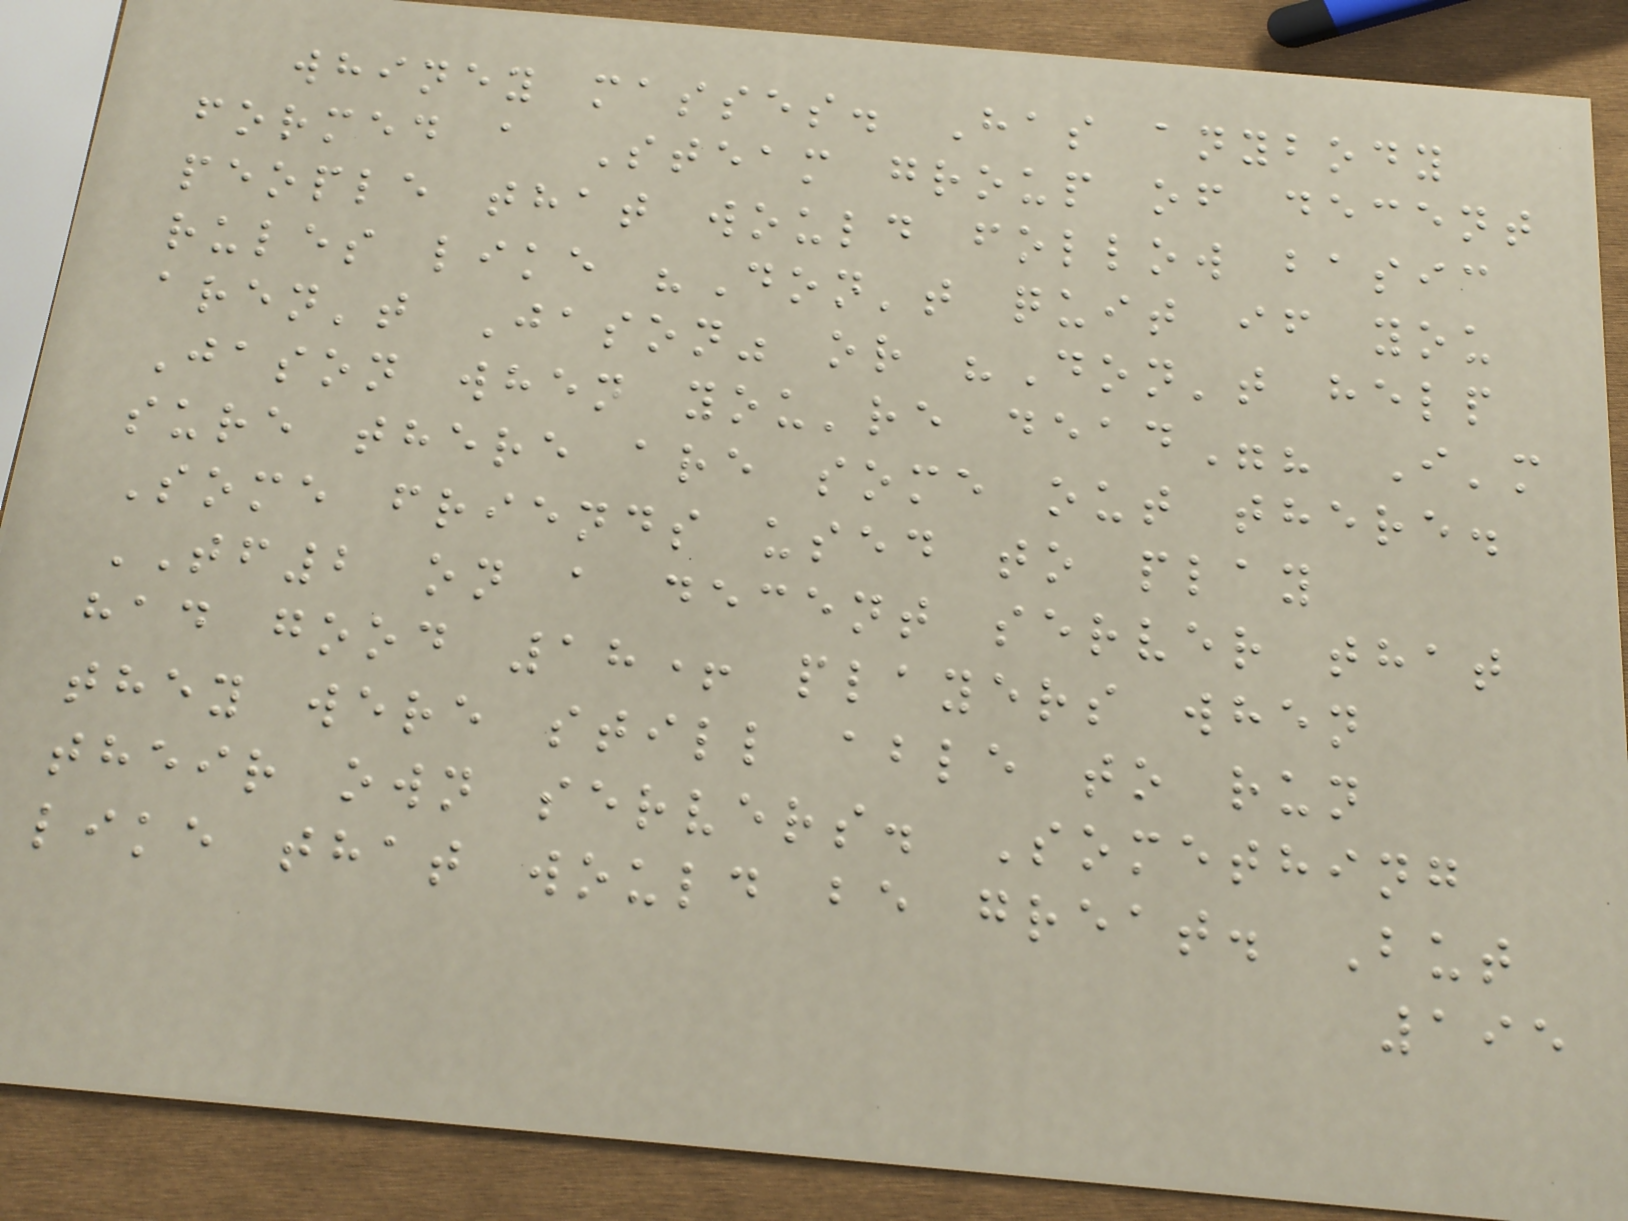whiney masses. Has anybody
formed a Steam group of decent
people that would follow basic
rules like "Don't quit if you
aren't Jason" or "Don't help
Jason when you're dead"? I'm
sure there are some out there.
Some friends used to play
TF2 on a decent server that
had good 18+ players when
they were still able to run
their own servers. Something
like that would be great. But
195
